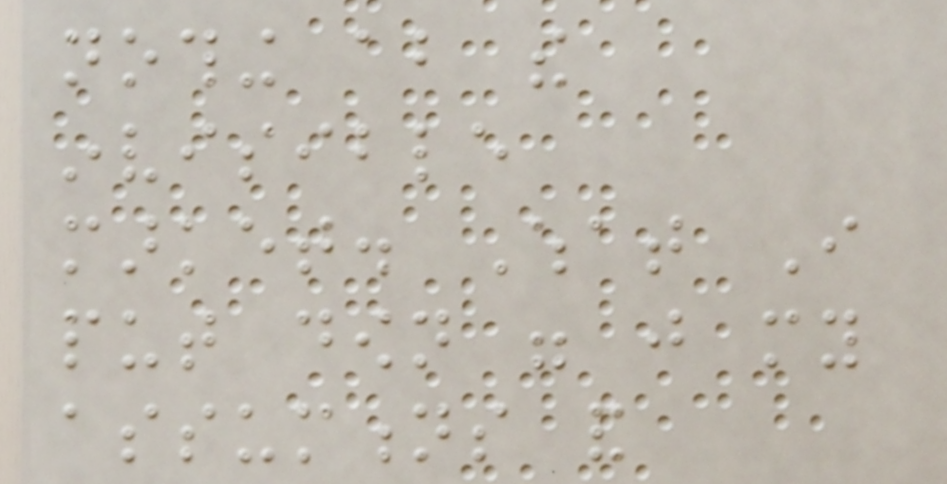nothing about the
invisible
market. What I
put down were just my
assumtions and
